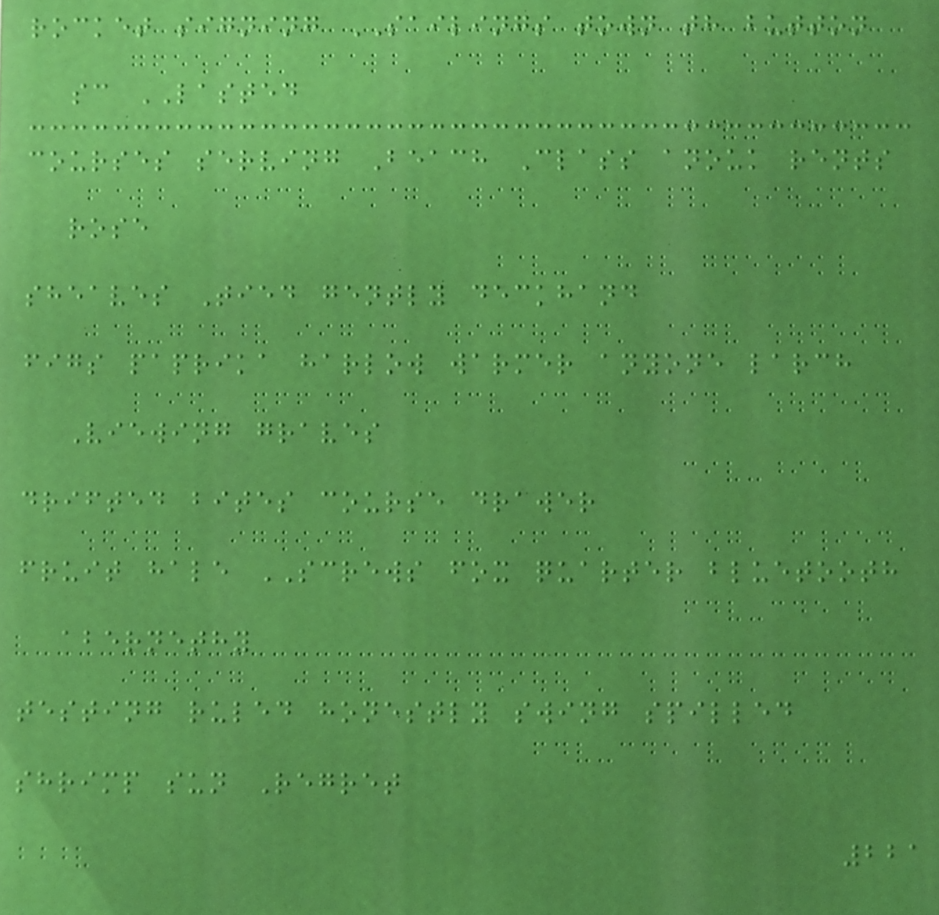rocket signing SAILINGS town th button
sc LASTED
courses serving Beach Class anouk rents
rose
sheaves Tied gently deckhand
figs paprika harlow warmer anyone larch
Viewing graves
drifted bites course drawer
fruit hale SCREWS fox quarter bluetooth
abernethy
testing ruled honestly swing spilled
shrimp sun Regret
221
